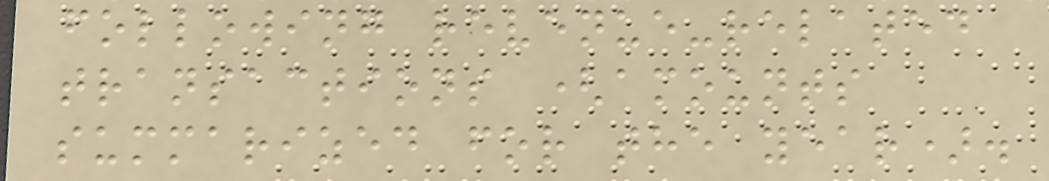following revenue-related
transactions (amounts
summarized for the year).
